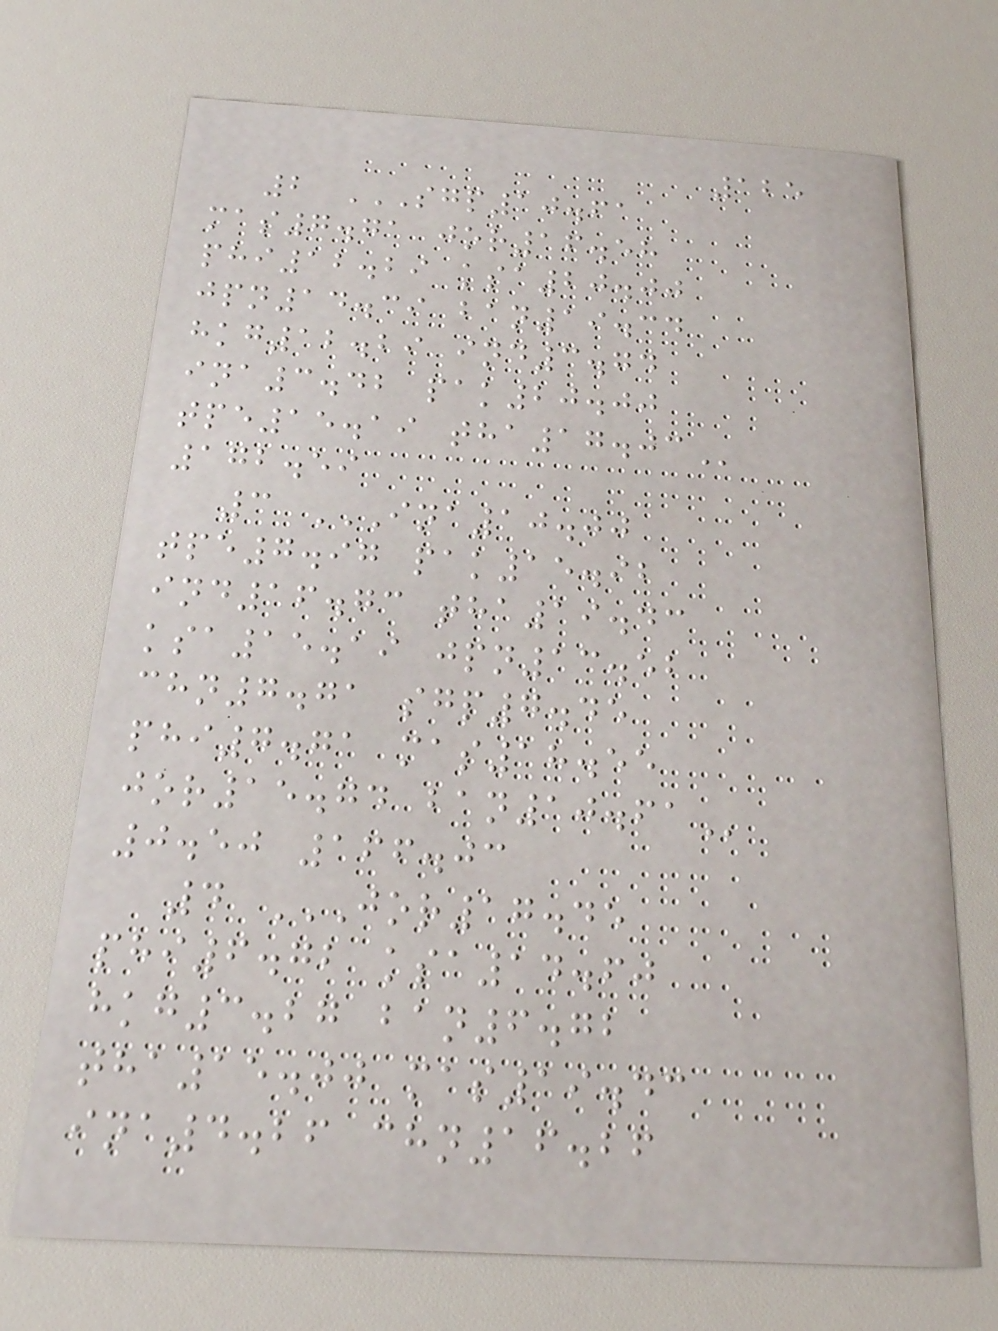125
2 SGP10.61
MAS7.71 JOR16.58
PHI12.29 KSA20.00
JPN14.39 BAN19.34
HKG12.29 IND3.74
INA3.42 PAK20.00
TPE15.19 THA17.03
172.59
3 INA10.00
TPE7.97 PAK15.92
IND16.73 THA19.43
KSA15.19 JPN13.52
CHN7.71 SGP7.45
PHI7.71 MAS18.55
JOR15.74 BAN10.61
0.50 166.03
4 JOR17.45
PHI6.72 KSA14.60
HKG3.27 BAN6.72
THA15.00 MAS19.43
INA4.26 CHN16.26
